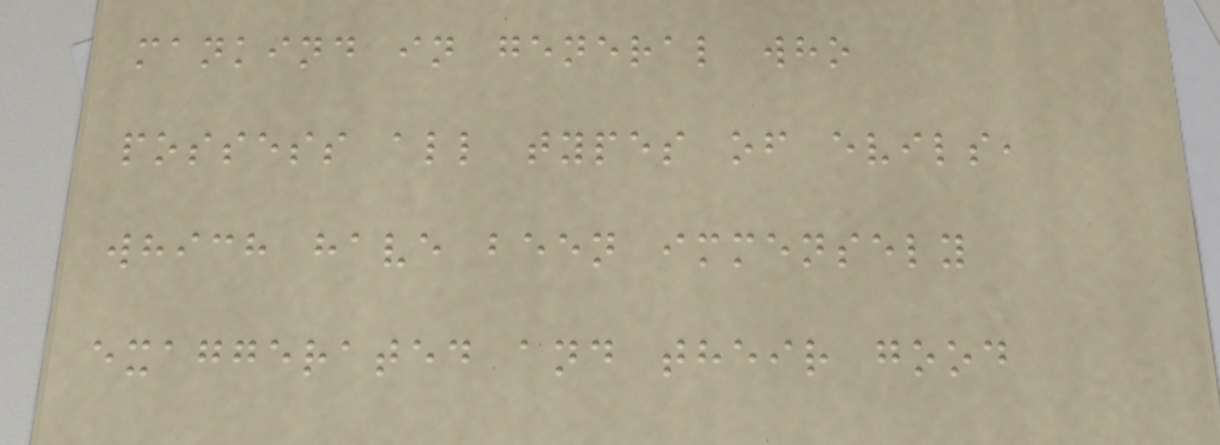mankind in general who
possess all types of evils,
which have been immensely
exaggerated and their good
